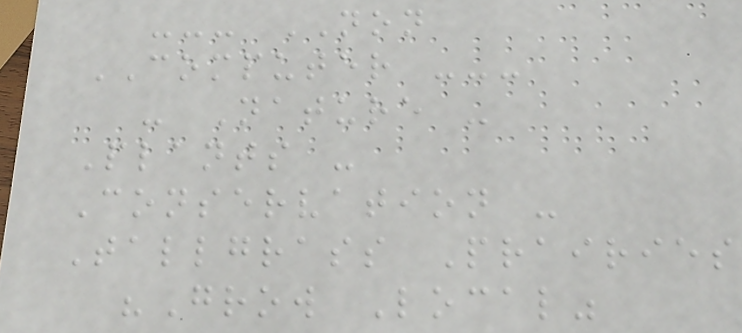--- NON
COMPUTER ---
- Nature -
Plants -
Conservation -
Tallgrass Prairies
"Grow Local"
